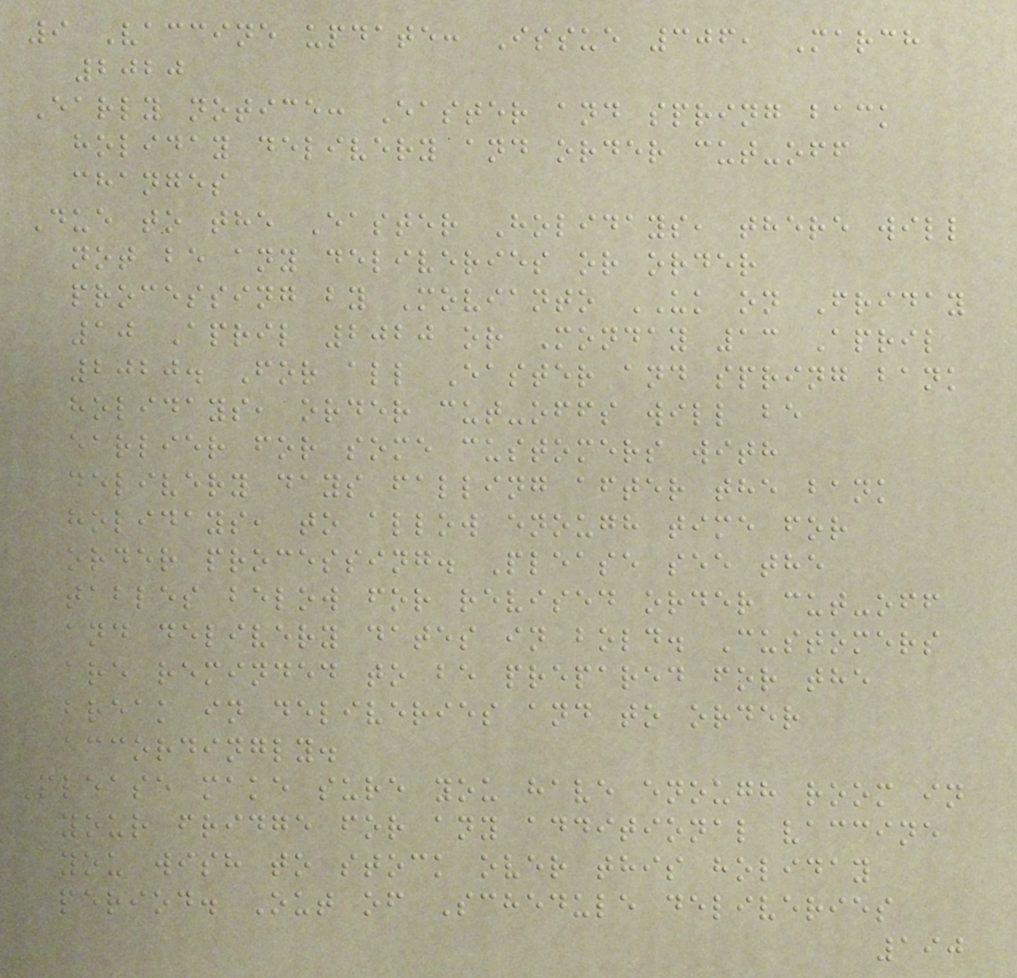9 Vaccine update: Issue 306, March
2020
Early notice: Easter and spring back
holiday delivery and order cut-off
changes
Due to the Easter Holidays, there will
not be any deliveries or order
processing by Movianto UK on Friday
10 April 2020 or Monday 13 April
2020. For all Easter and spring bank
holidays, order cut-offs will be
earlier for some customers with
delivery days falling after the bank
holidays, to allow enough time for
order processing. Please see the
tables below for revised order cut-off
and delivery dates in bold. Customers
are reminded to be prepared for the
break in deliveries and to order
accordingly.
Please make sure you have enough room in
your fridge for any additional vaccine
you wish to stock over this holiday
period. Out of Schedule deliveries
190
